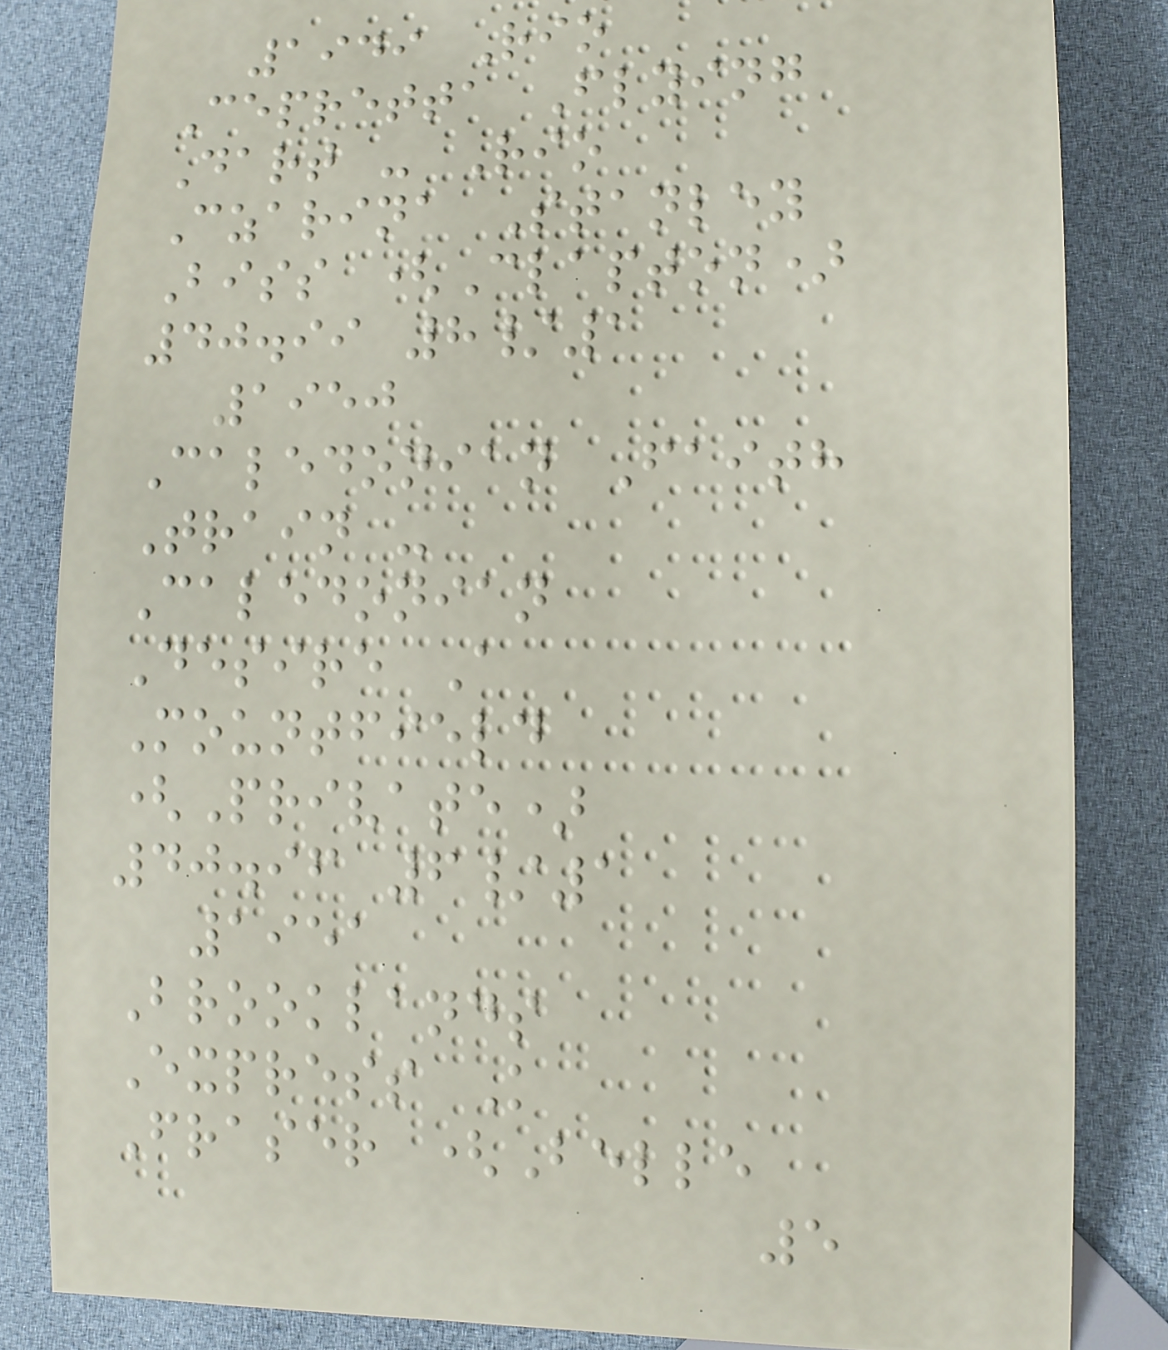1949 Rio
Cepretta Flying
Dart - Rio
Czarina Stanley
Biss (Clapton)
40.99 8/1
1950
Caledonian Faith
Train -
Caledonian
Desire A
Mountfield
(Private)
40.96 6/1
1951
Brooklands
Express K
Fraser (Belle
5
